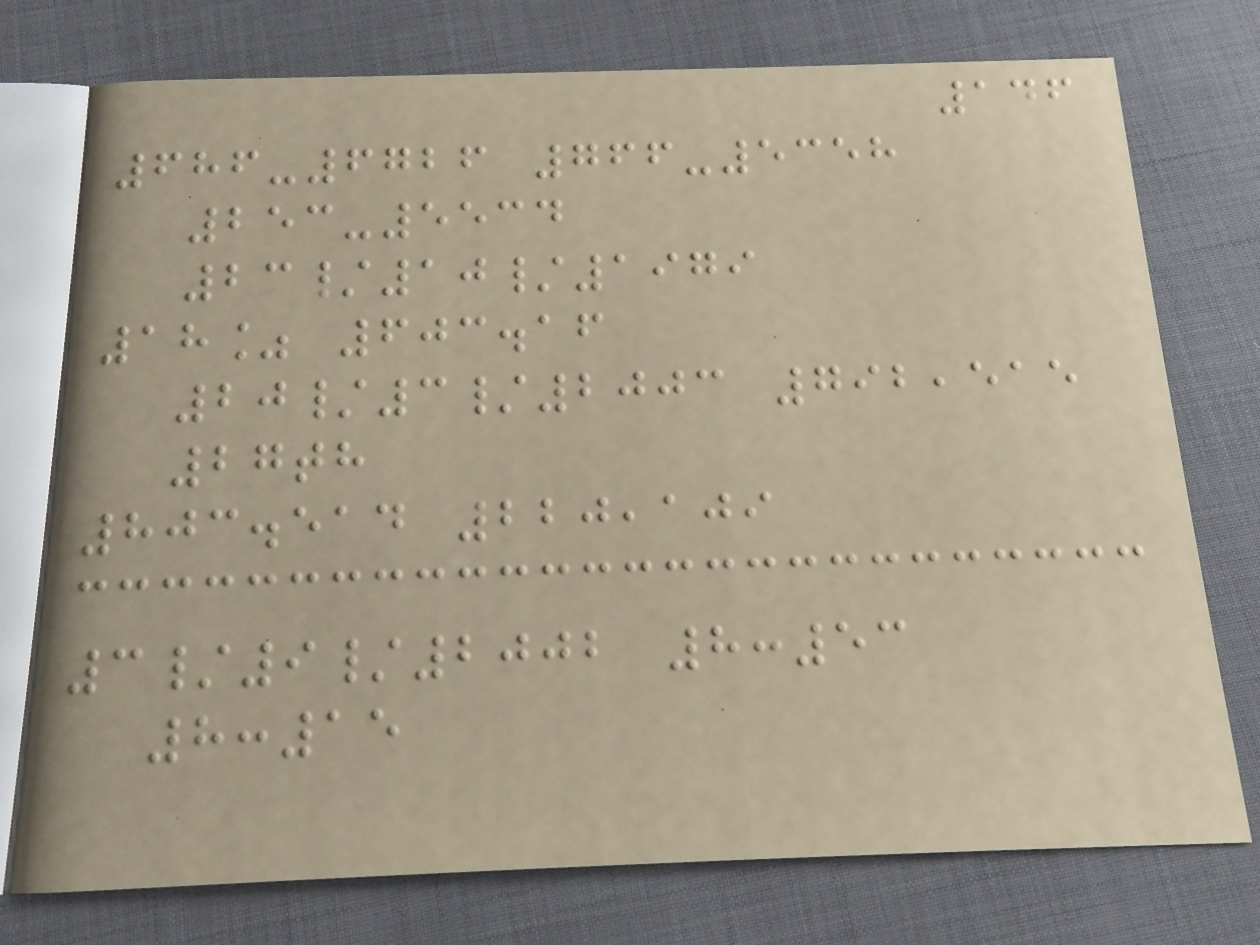146
686-6726 766-5358
253-5534
23/10/1979
18% 603.16
20/3/2003 792,515
27th
803.514 220,109
3/9/2002 8:53
8:15
